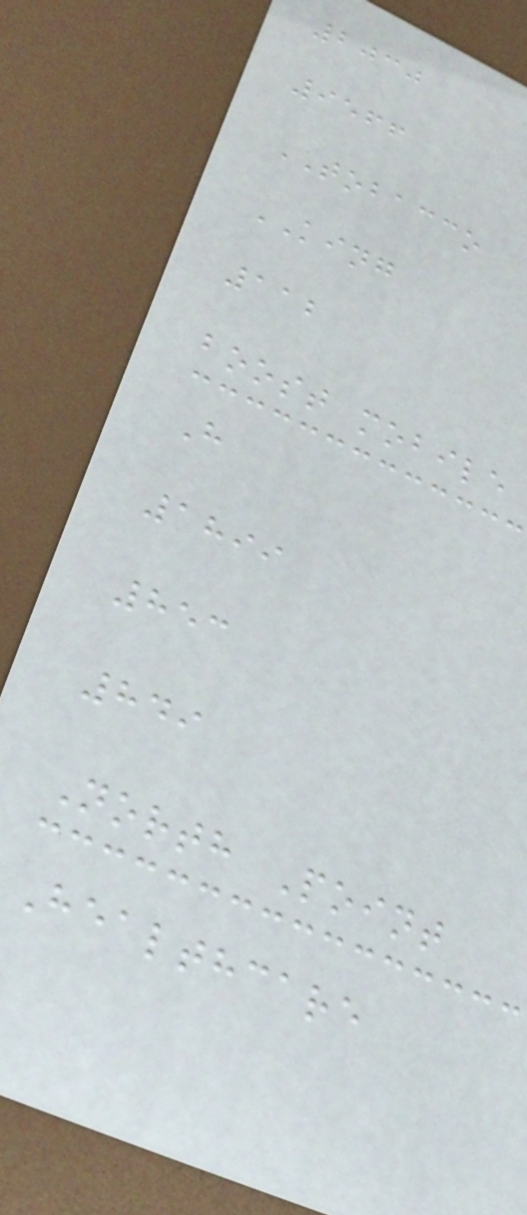2030
9566
TOBACCO
KING
112
boost mobile
H
1899
853
849
North Point
Healthcare
